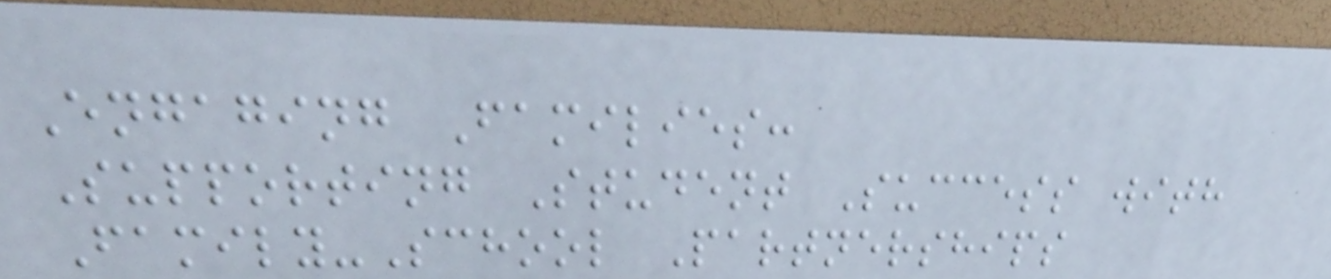Engaging Families:
Supporting Student Success with
Family-School Partnerships
